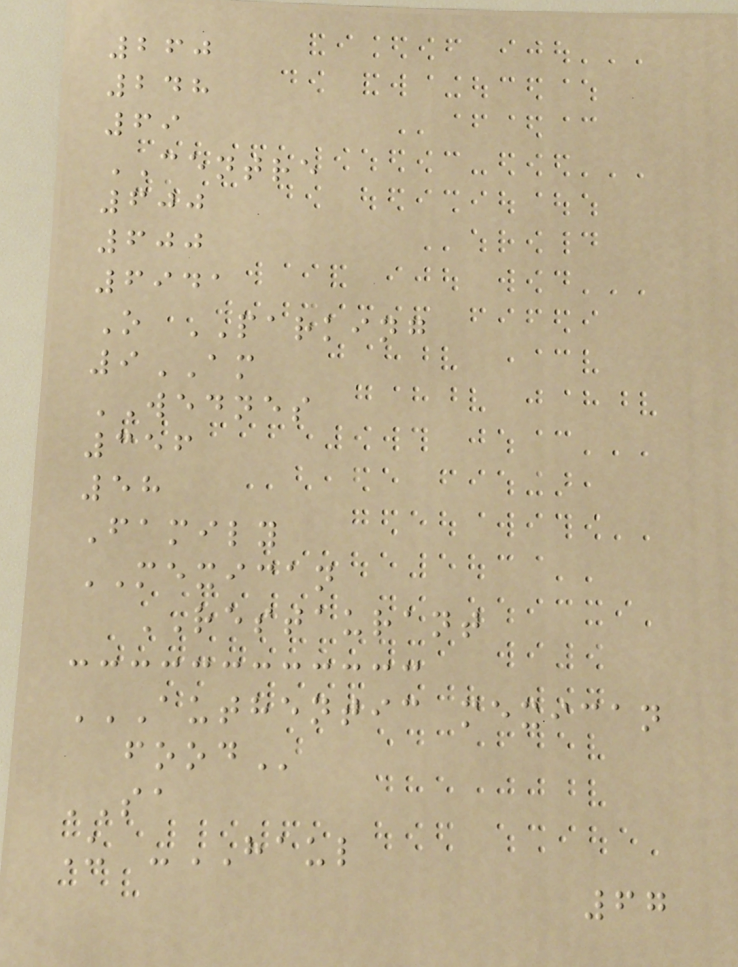260
248
69
CENTRE
600
600
6941
O PARKING
9AM
WEDNES
356
58
Family
MEXICAN
RESTAURANT
AUTHENTIC MEXICAN
FOOD
SA
U -HAUL
67
